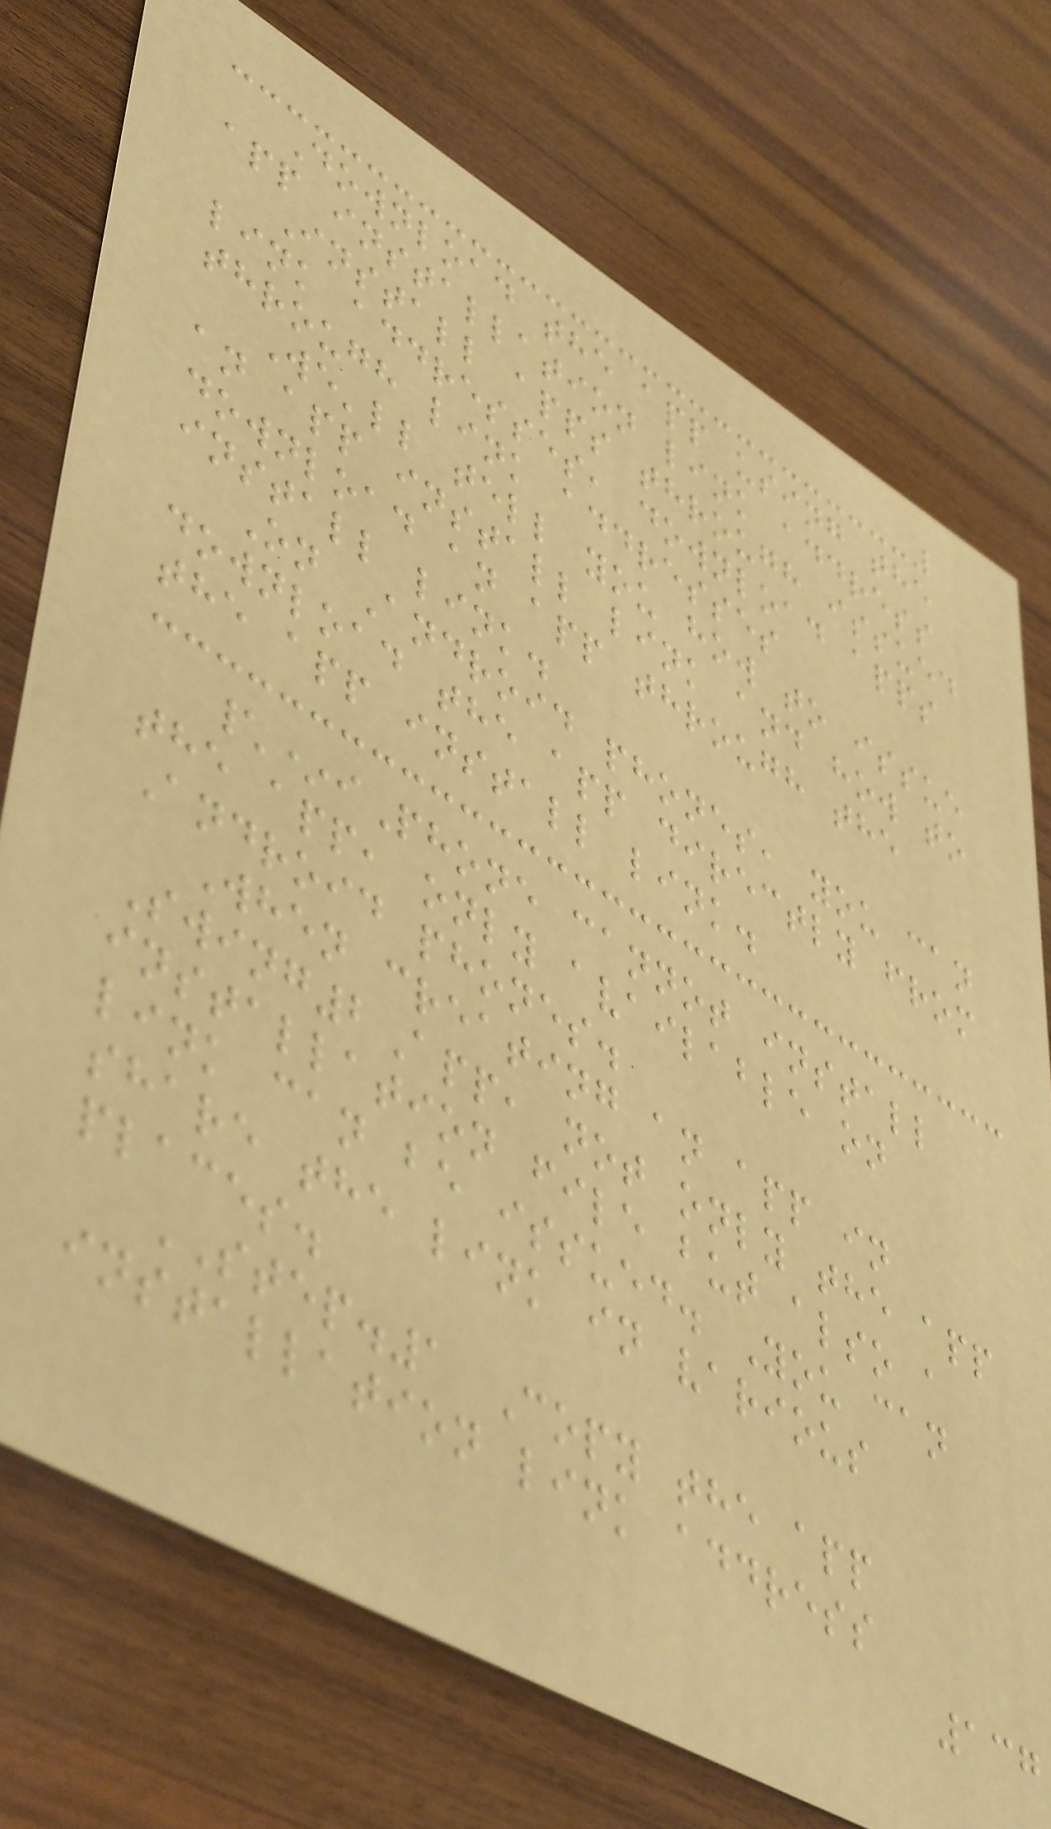Download the app using the
app installation link address
Install apps through issued
link addresses, download apps
through link addresses
We'll tell you how to issue
an app install link and how to
download an app through the
install link.
On Android phones, you can
download the app directly from
the app install link.
\*iPhone cannot install
the app, only available on
Android phones.
When creating an app in
Swing2App, not only the app
installation file but also a
link can be issued. You can
share the link in various
places.
STEP.1 Copy the app
installation link address
137
